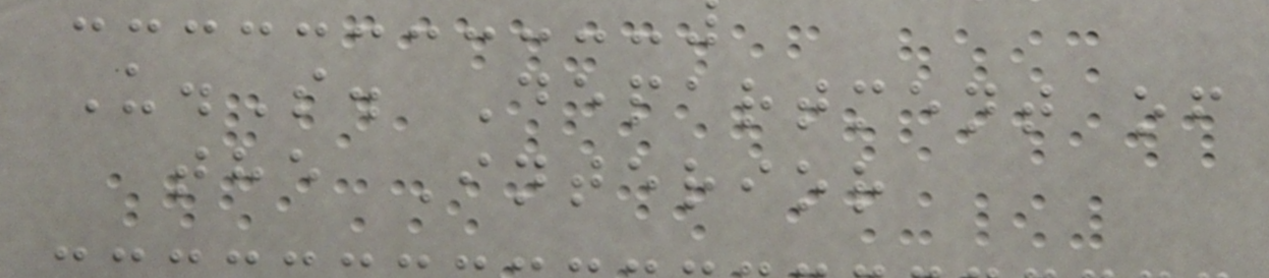U.S. Department of
the Interior
